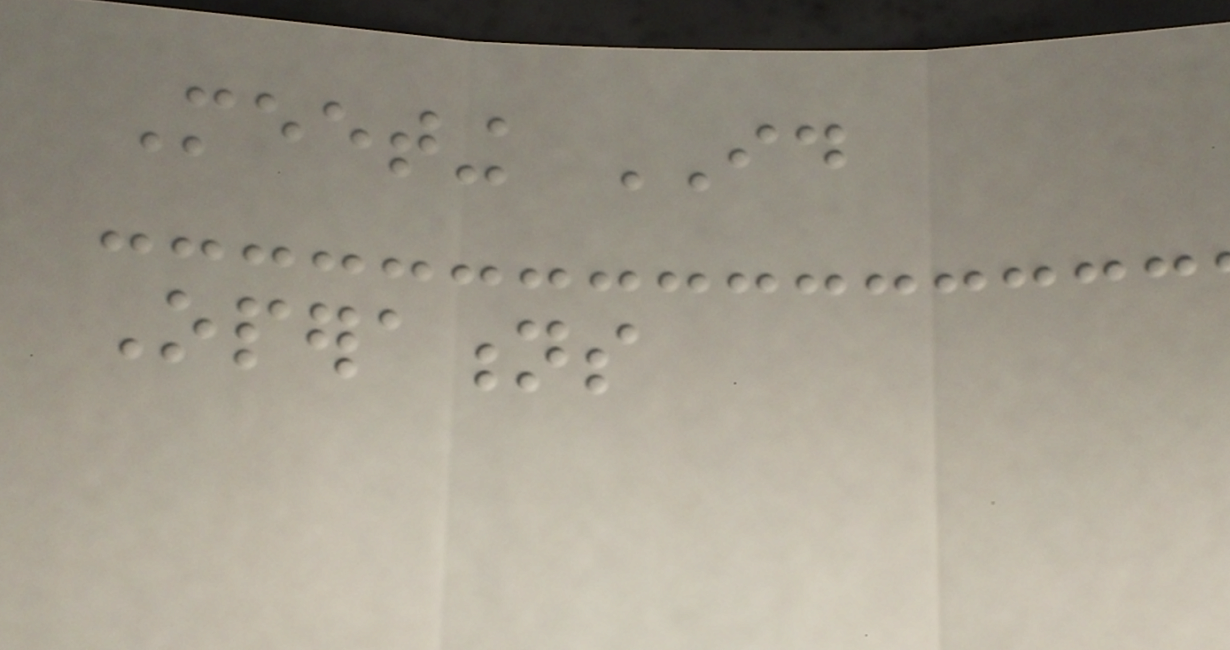Meeting ID
Operations
